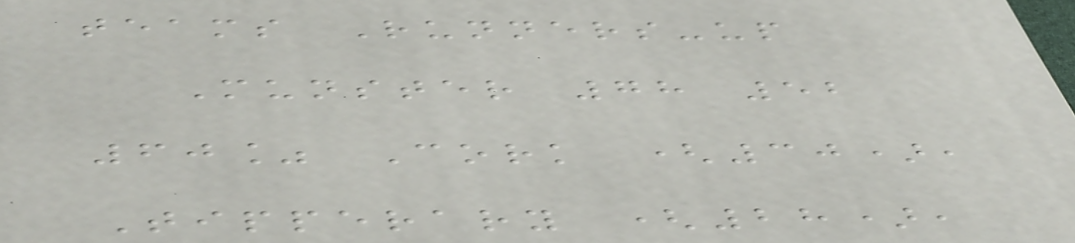teams Runners-up
Munster 78 52
60% Cork (30),
Tipperary (28),
